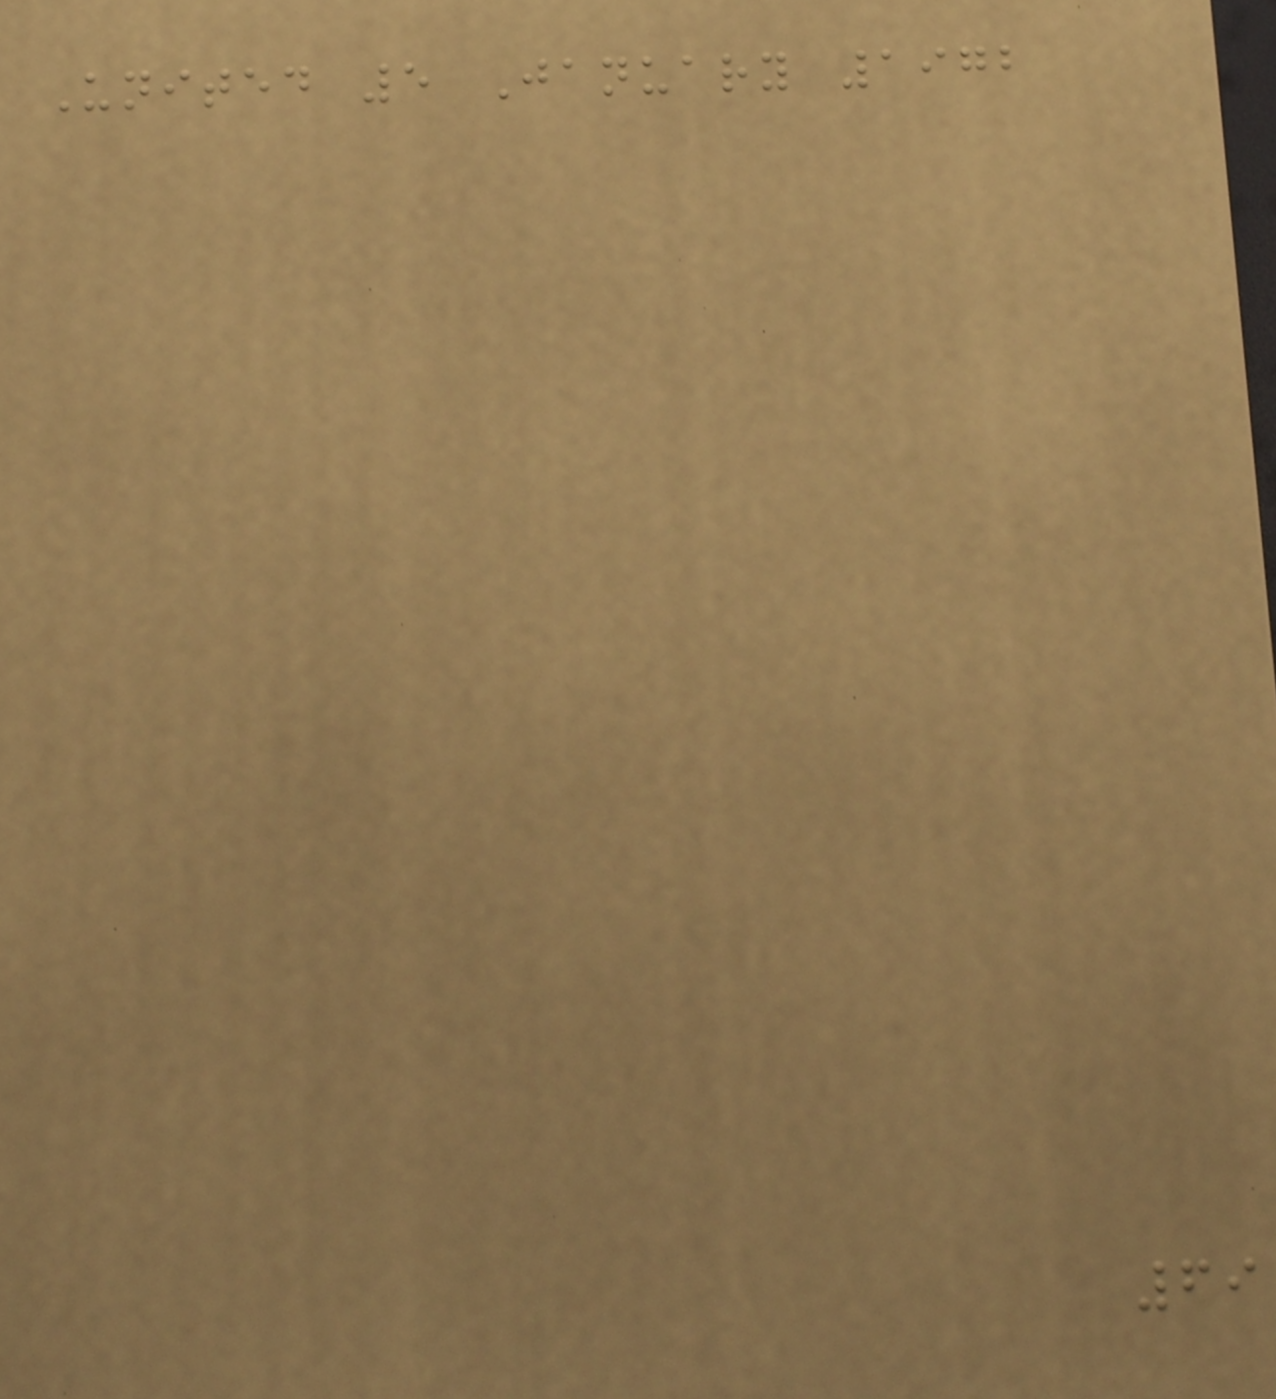United 5 January 1972
69
